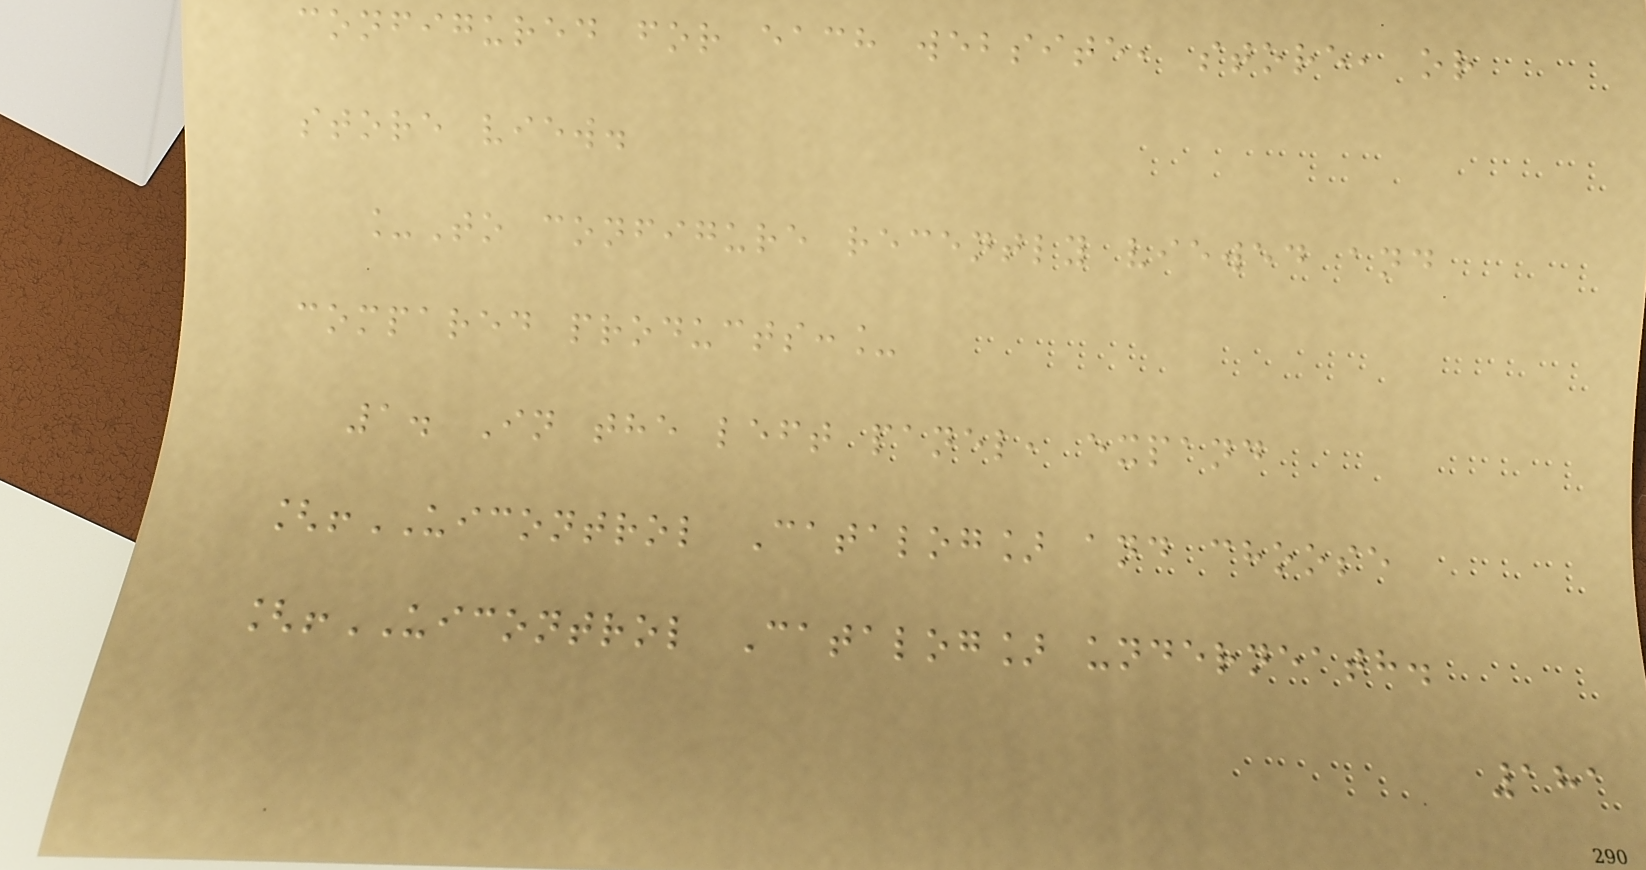configured for each website, store, or
store view.
_To configure recently viewed and
compared products:_
1. In the left panel, expand
[!UICONTROL Catalog] and choose
[!UICONTROL Catalog] underneath.
181
